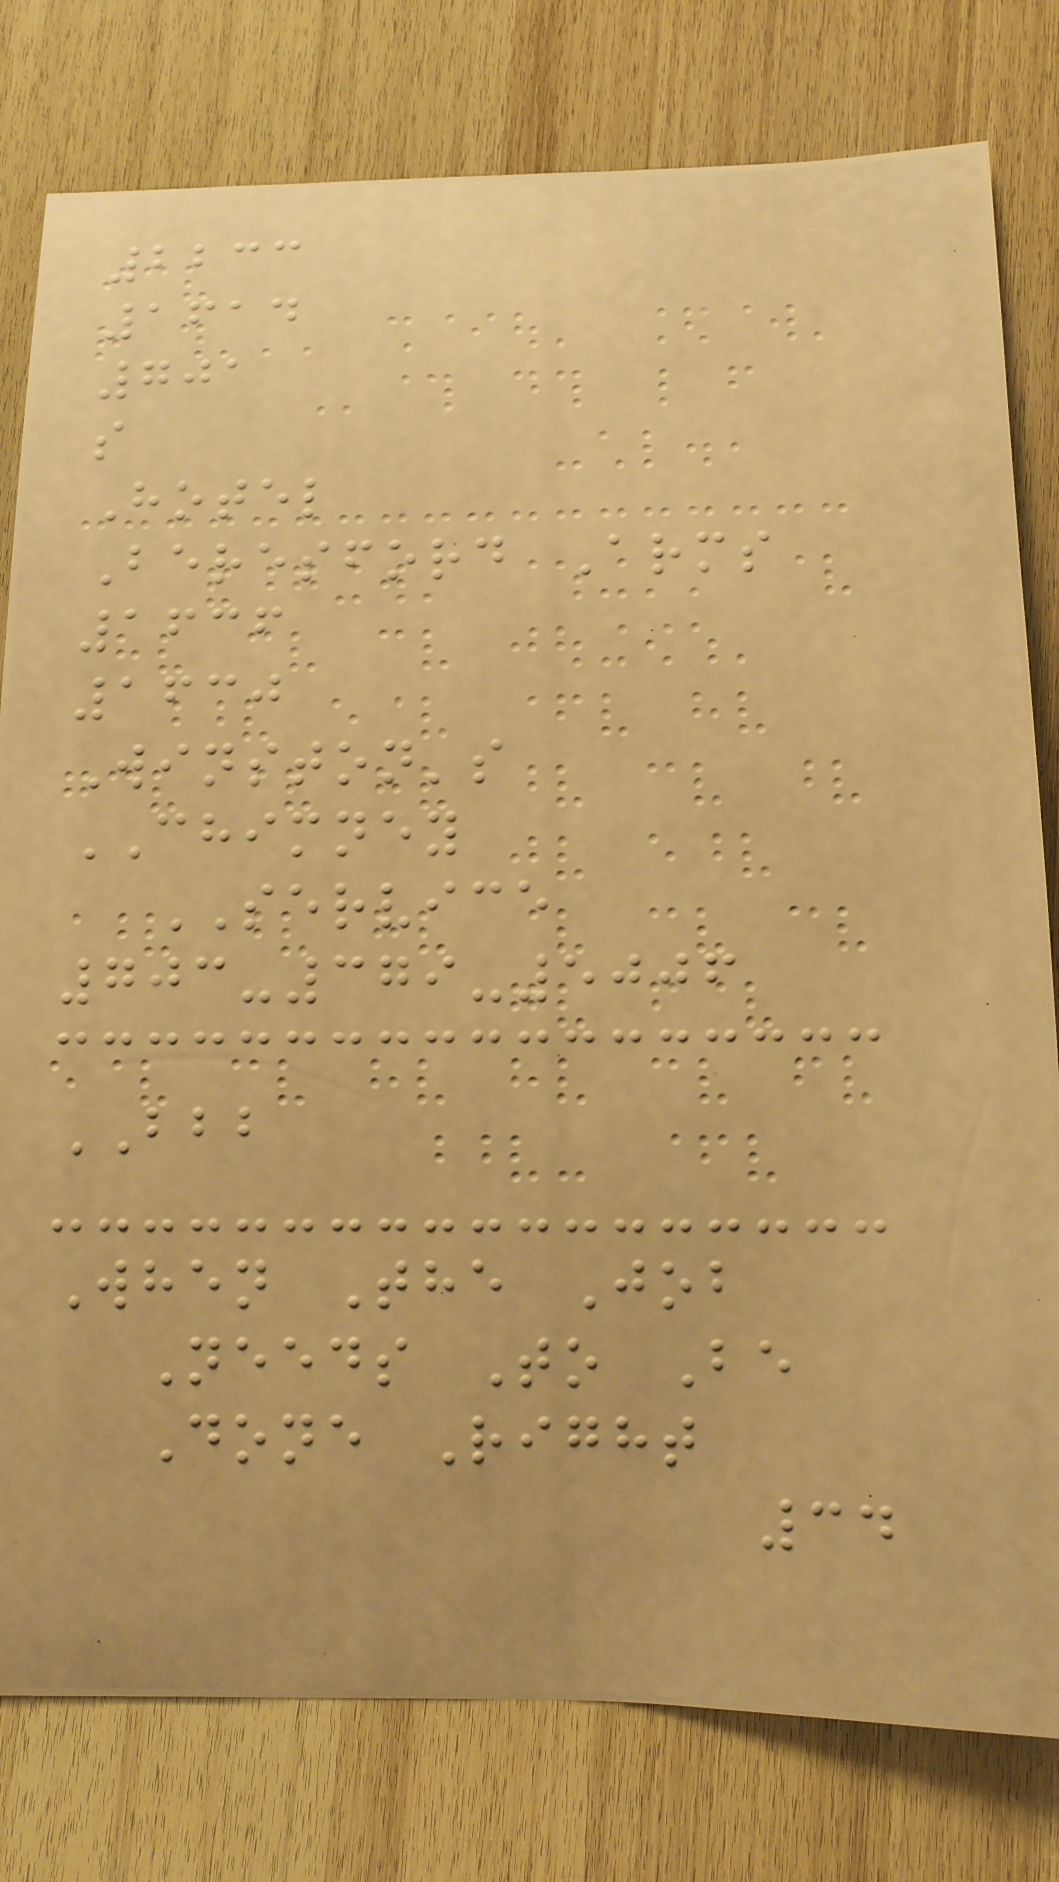2233
1614
701
s
Hotel
Beresford Arms
1636
1630
Winston's
CHIMNEY
SERVICE
703-379-5006
BBB
When The Job
Needs To Be
Done Right
34
